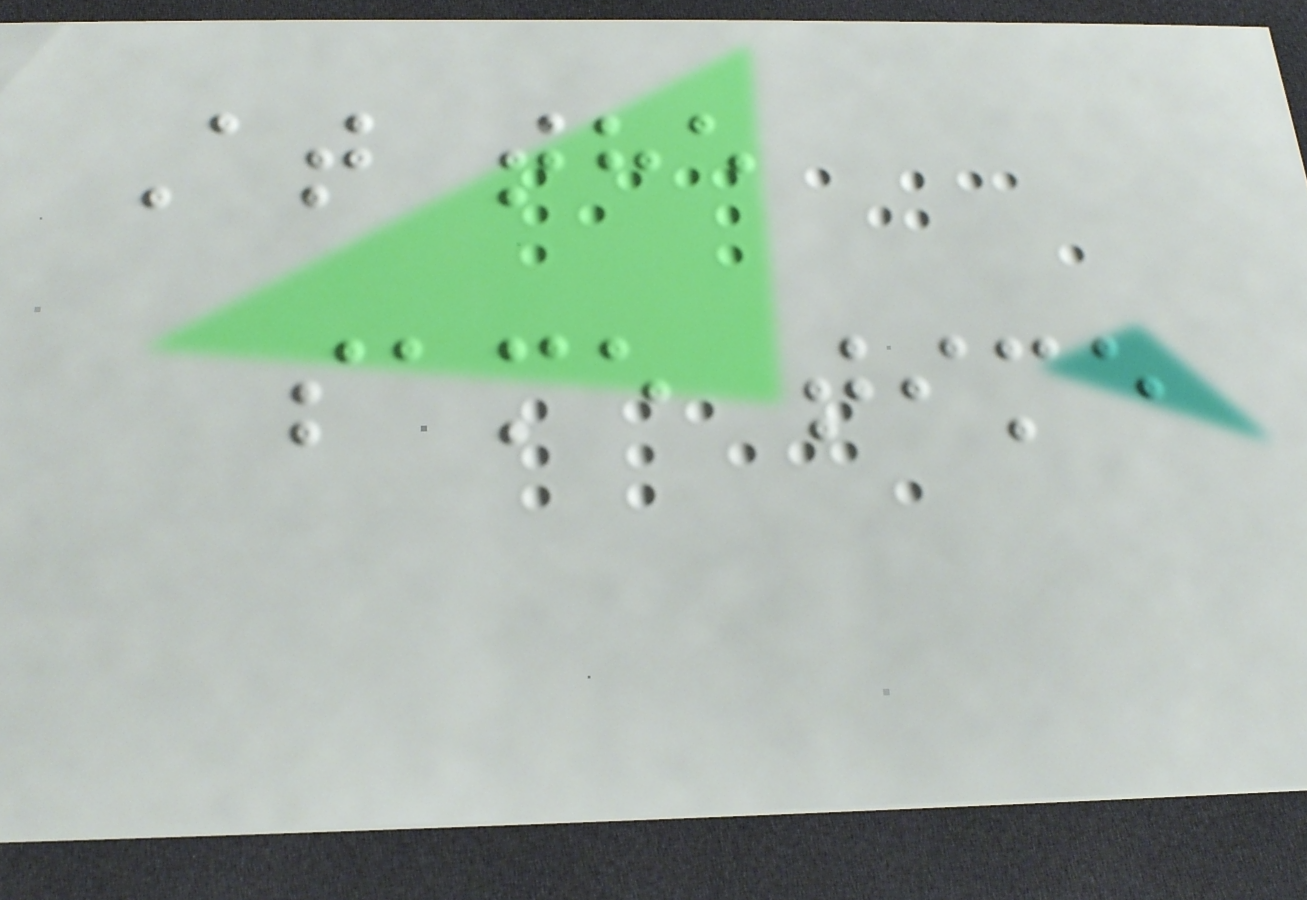At the
same time
